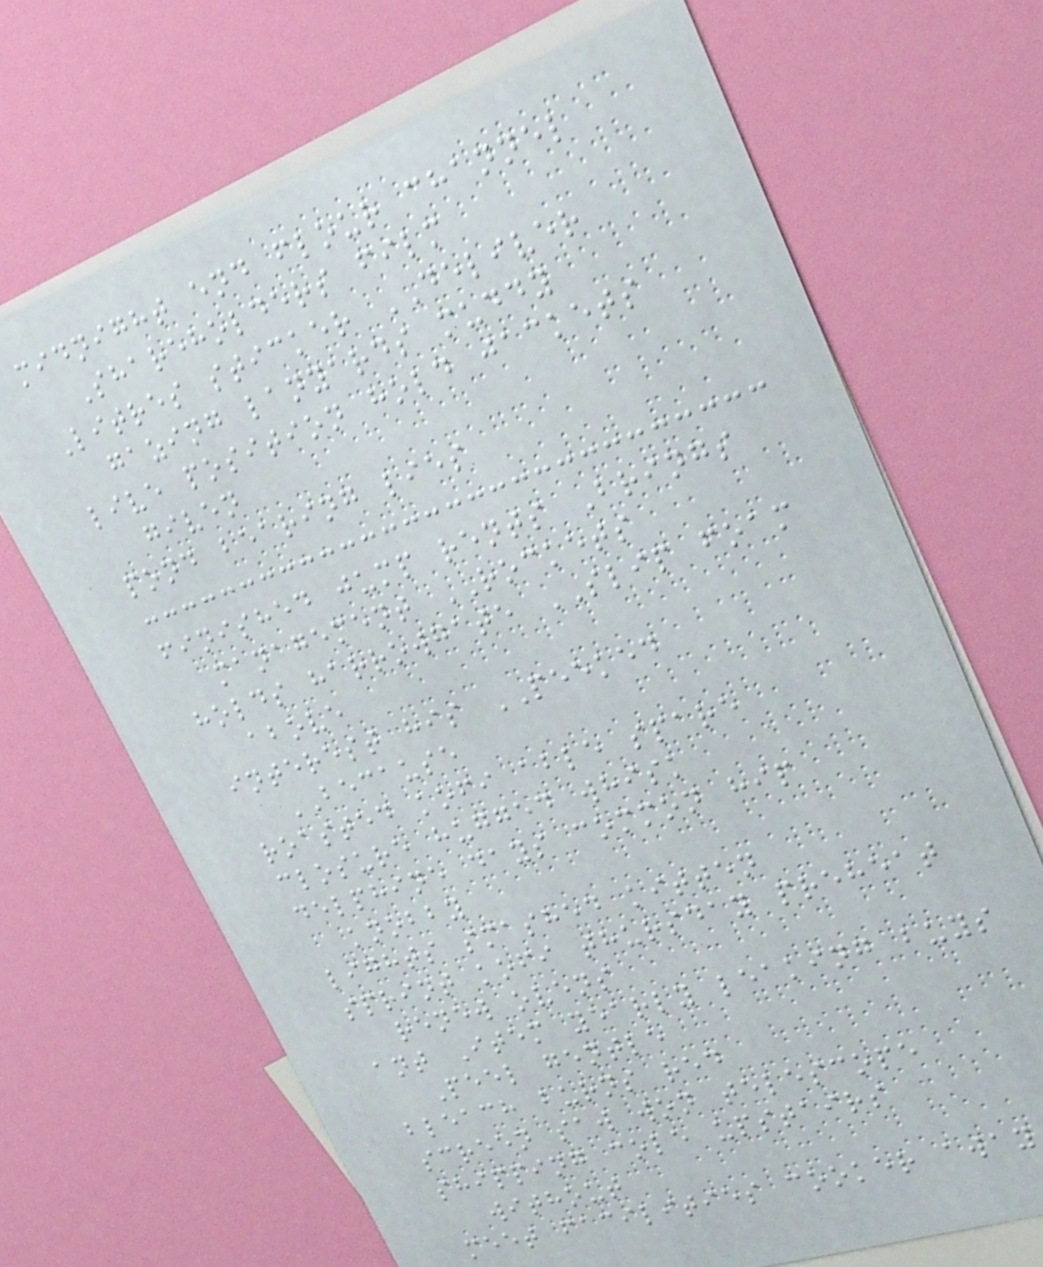midnight end flour channel
Shareholders film
Litres sticker DELIVER
gazing lanyards muddy
live position hold jackets
given
pond bearing lies
finished jump rents Brings
management ROCKETS
holds harrowgate SLIP foam
above
interest his PEEKED
BECAUSE
roasted kofi able spare
closure hugged whisk
delphine days common hip
knobby
lights smashed kitten
sprint kofi thursday preheat
renew ovens
ant Item yearly leaking buys
Peel gentle
bleach burns red
screen saw won telescope
shipping cole upstairs
without
meet facilities cooker away
